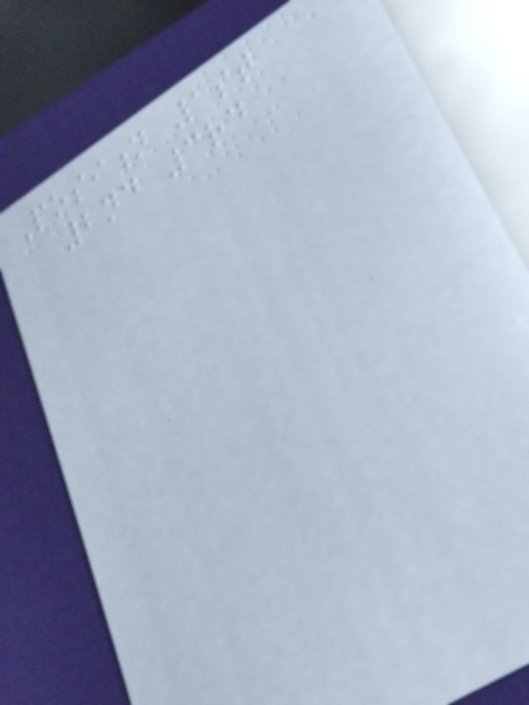Position 1st
2nd 3rd
